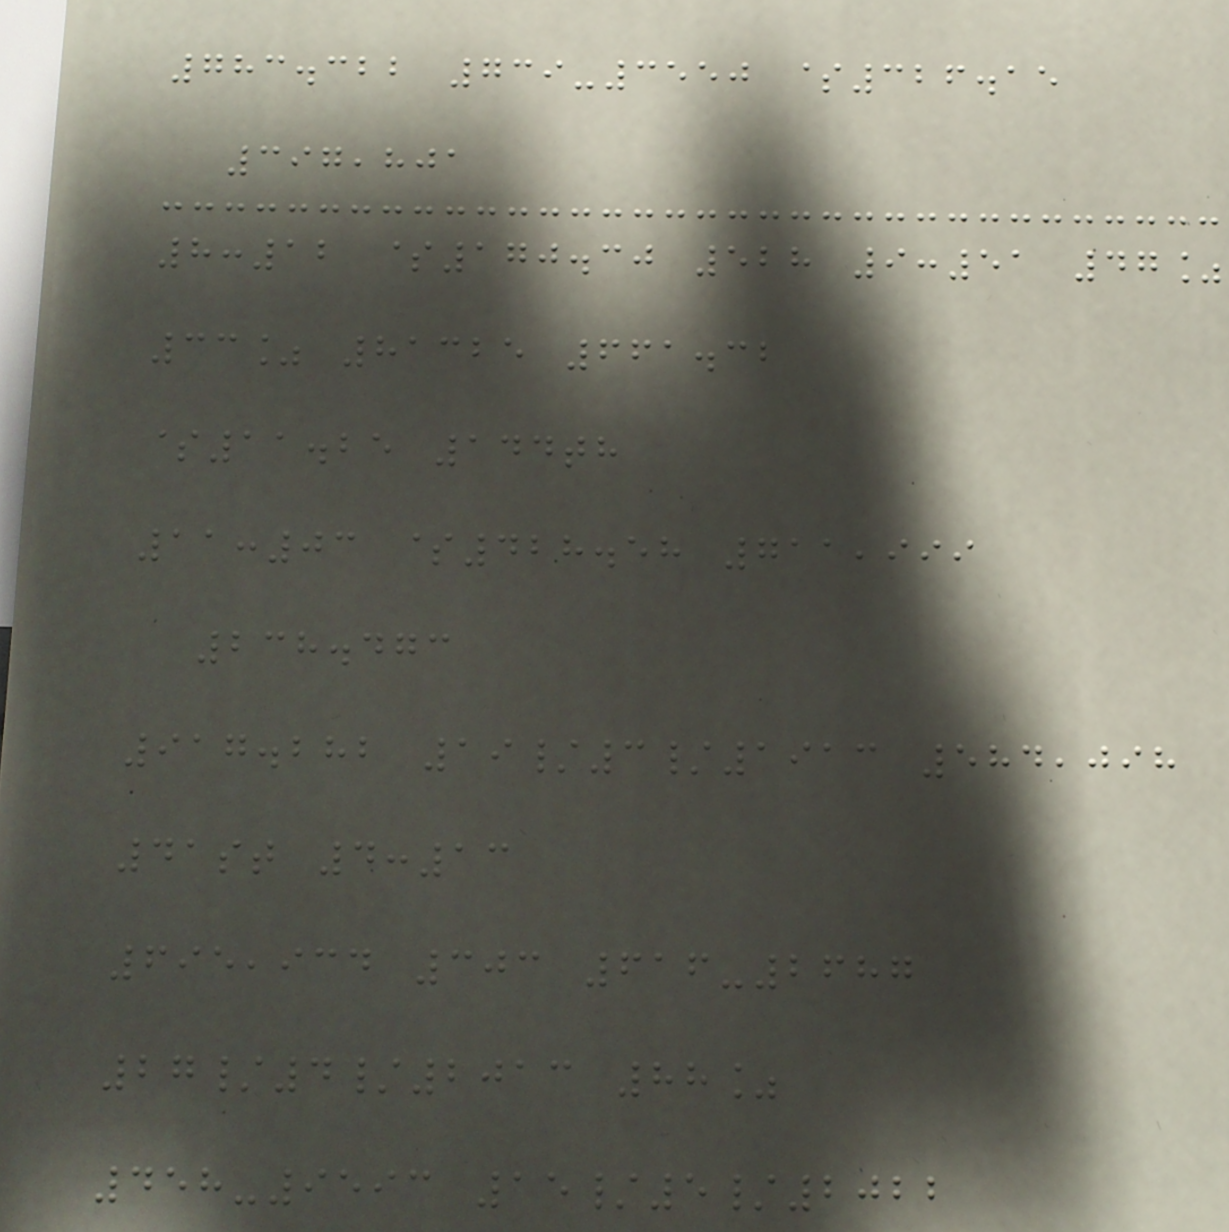783.322 739-3550 $326.15
397,801
8:12 $170.30 528 9:51 47%
33% 81325 661.32
$11.25 144th
11:03 $428.58 711,999
238.473
917.282 19/3/1913 584,098
41st 4:13
695,934 303 616-2687
27/4/2013 88%
458-9593 15/5/2022
